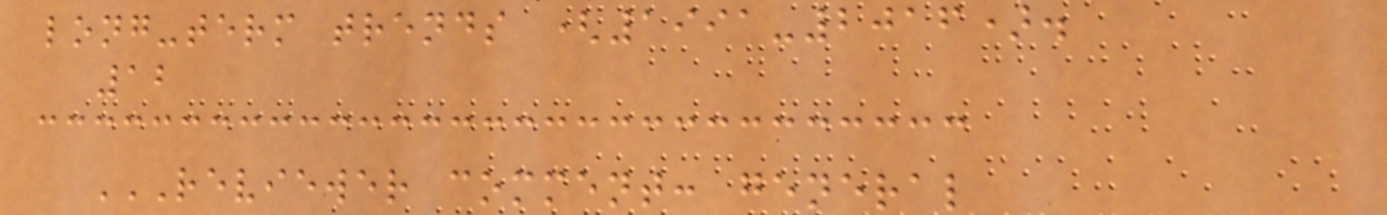long-term trends (1991-2016).
12
REVIEWER COMMENT: GENERAL
